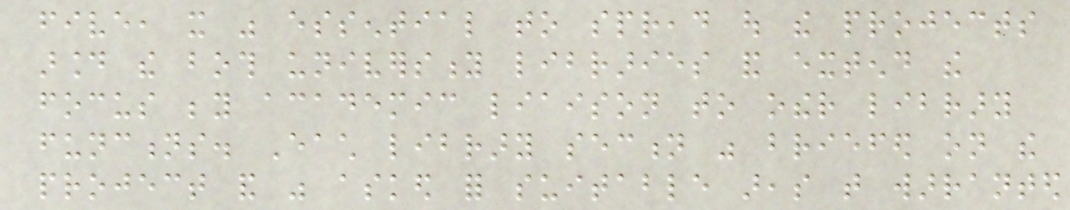five, it was essential to spread out the projects
around the both university libraries and extend the
focus beyond academic liaison to other library
functions. Each library section was briefed on the
project and was asked for suitable areas that warranted
